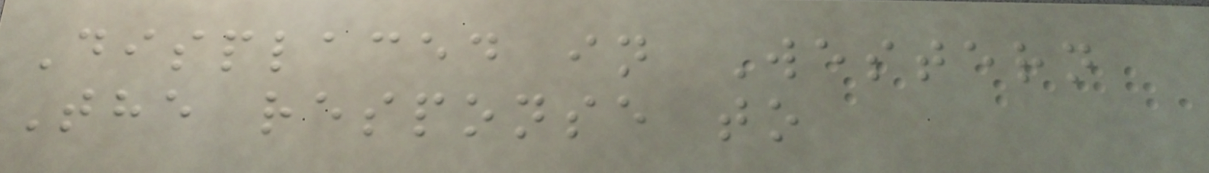Displaced in Western
The response to
